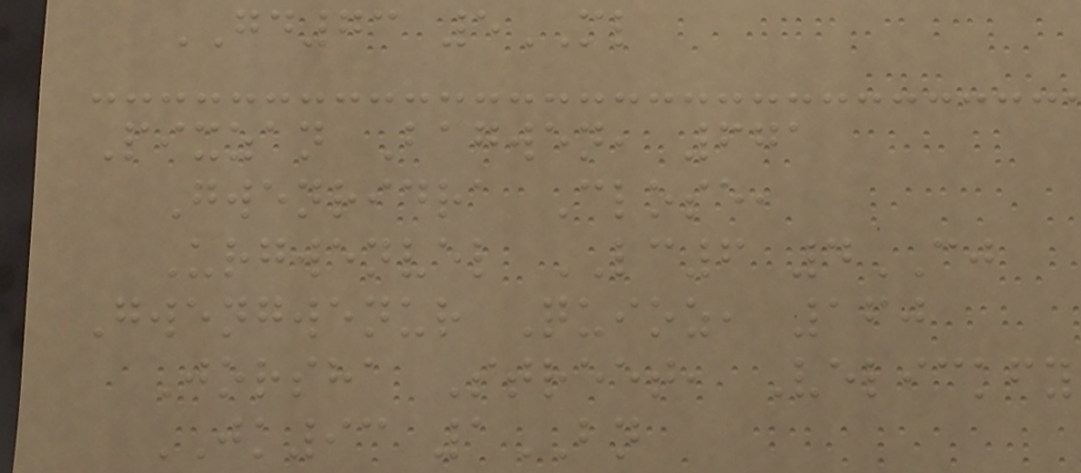GD73 5ML
Pixzan Bagwen, 671
Gwenridra Close,
Urgwenvel LC6 4CJ
Gwengwenur Quioz, 160
Jorsha Street, Velickfy
JK93 1BN
